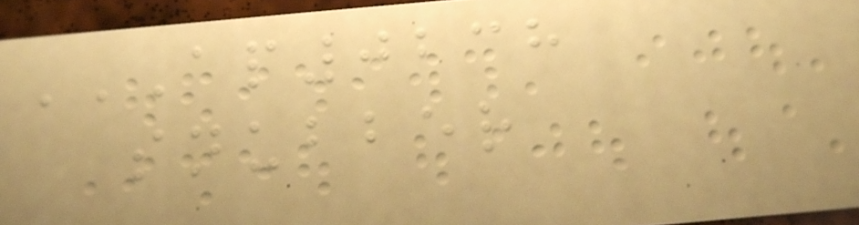AP0238
SNUBBER
